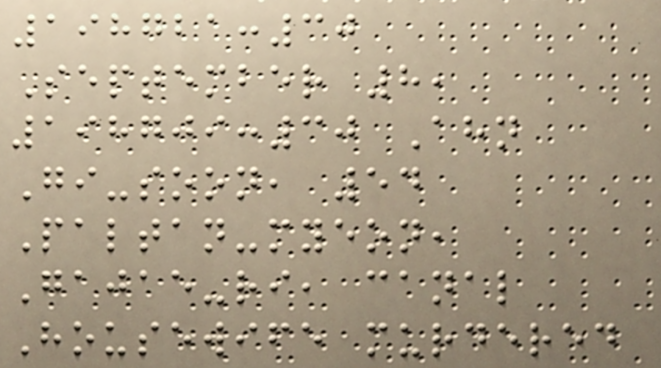198721:30
September 8,
198709:30 Ahn
Gi-soon, 54
Paltan-myeon,
Gajae-ri, canal
Housewife murdered
